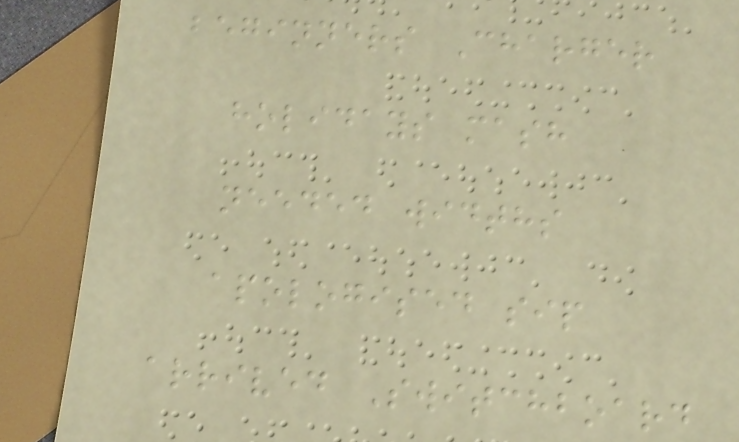beginners Charger
holidays mash
needed widths
apologised sip
arrived Switchboard
